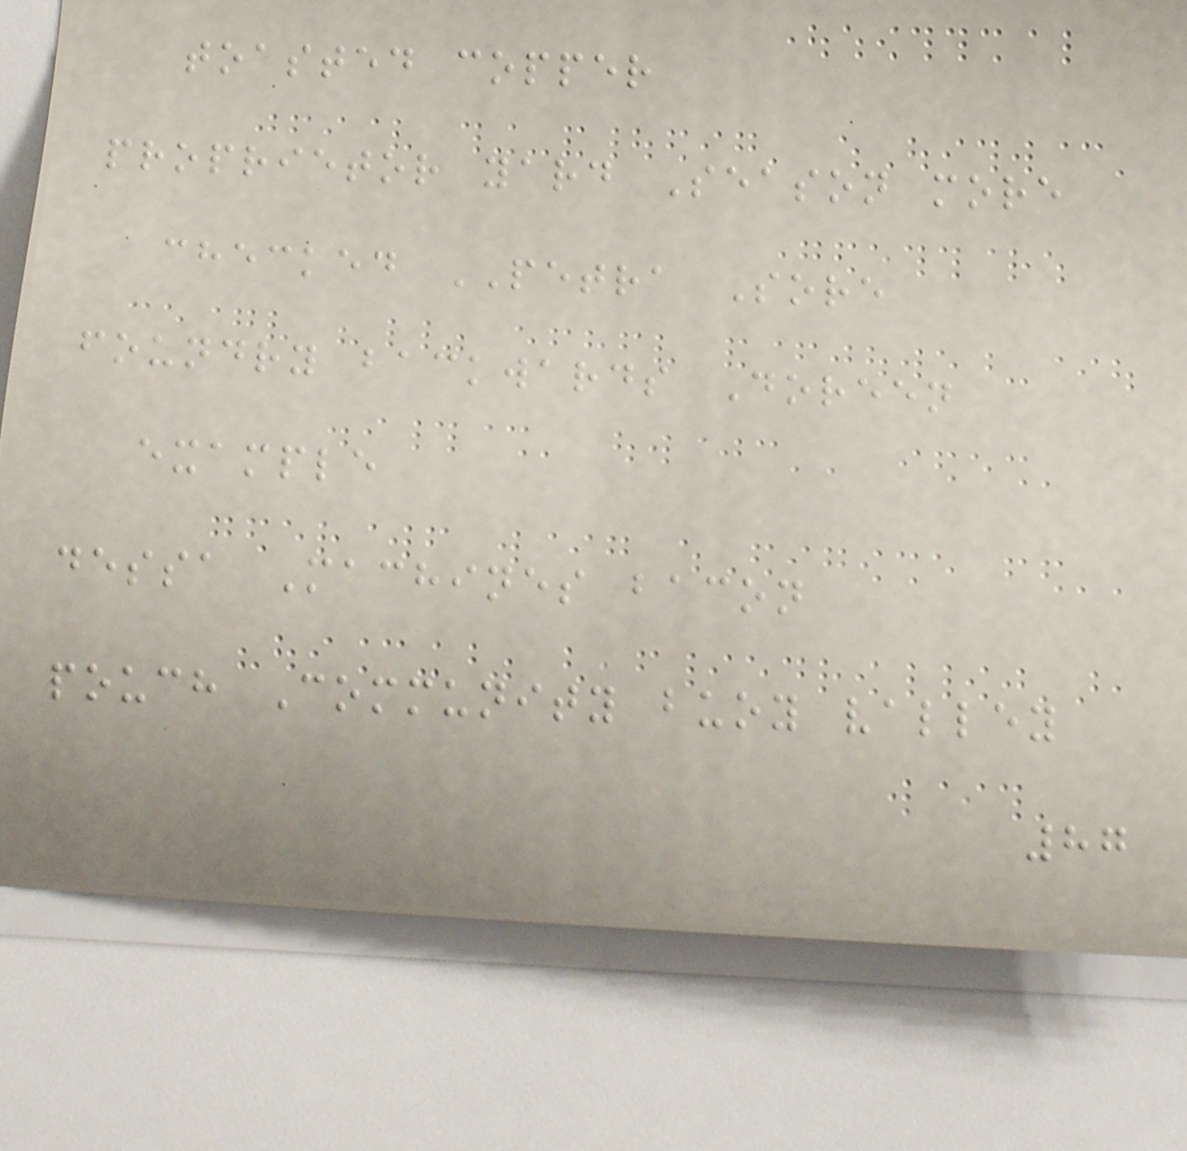toasted copper
proprietor yard Season more
checked PETRA Sore
foundry backwards Doreen
example
dessa Machines bacon
pouch Community buoy valley
87
